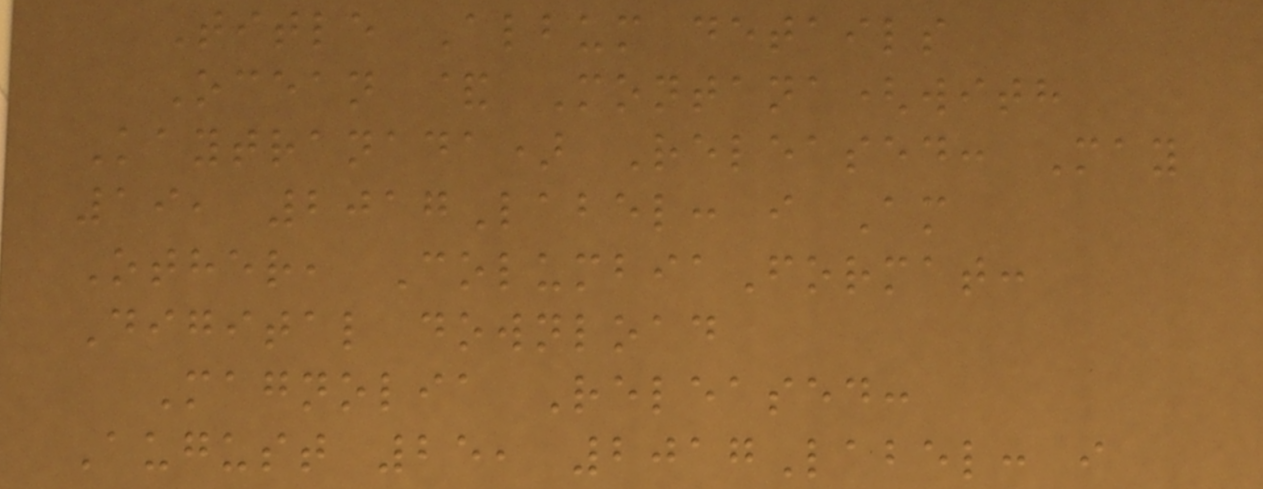Title Album details
Ocean & Montana(with
Kaytranada) Released: May
19, 2017Label: i Am
Other, ColumbiaFormat:
Digital download
Magnolia Released:
August 25, 2017Label: i
